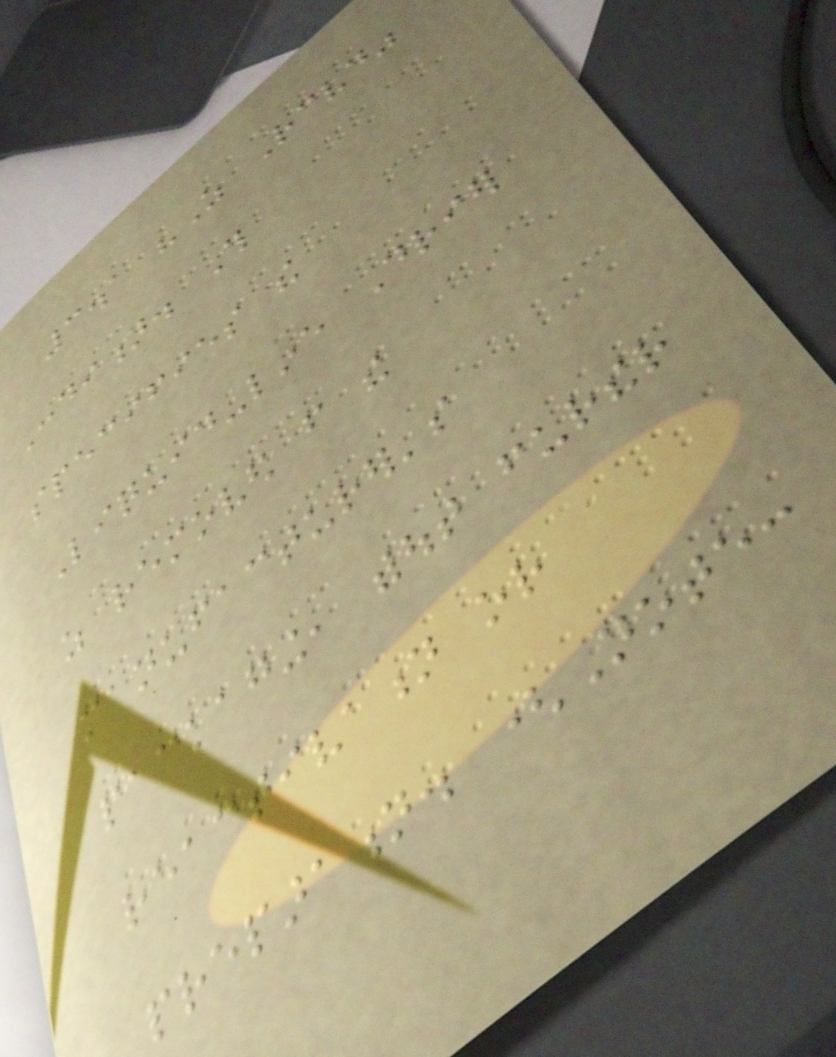3.1 "As Received"
Condition. This
specifies the
Liquid-line Drier
as removed from the
manufacturer's
packaging, without further
reactivation or
preparation. (Note:
